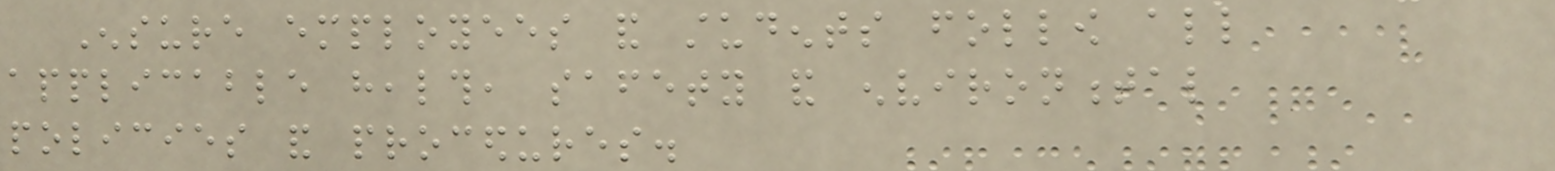Ensure employees and students follow all
applicable health, safety and environmental
policies and procedures.
